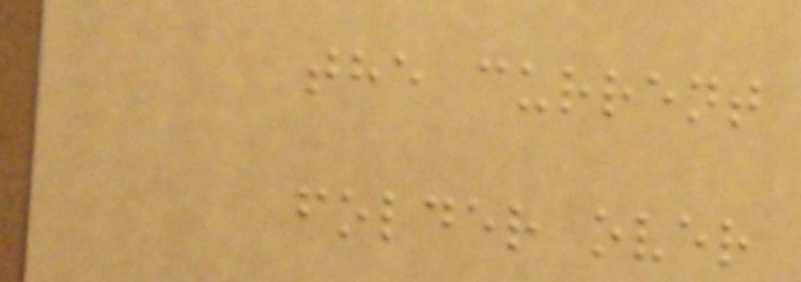the current
folder over
